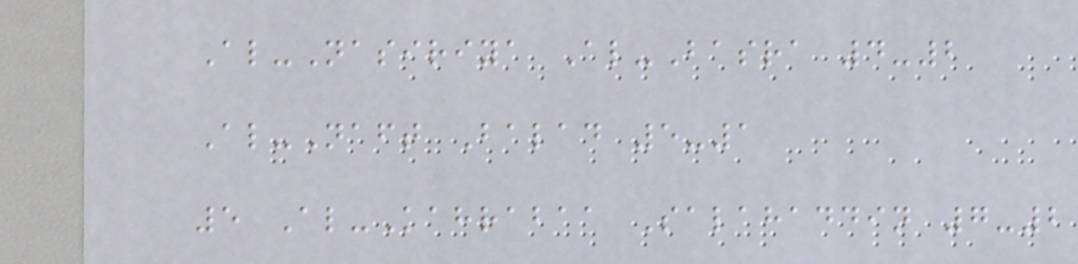Al-Nasiriya Al-Basra 4-2
Al-Naft Balad 5-1
5 Al-Kahrabaa Salahaddin 7-2
